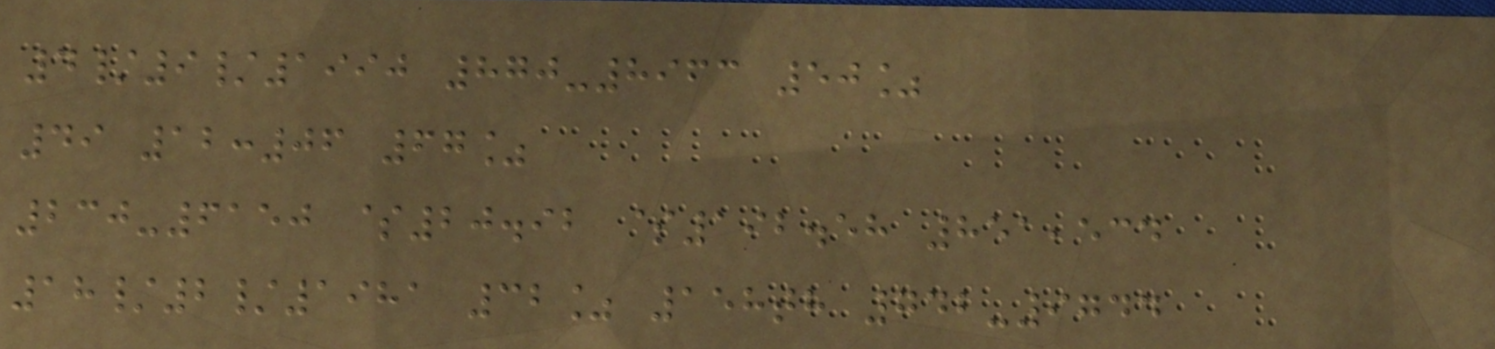4/9/1990 870-8963 50%
49 12:06 67%
230-6150 $20.92 $192.58 851,534
18/2/1981 32% 158th 742-9744
